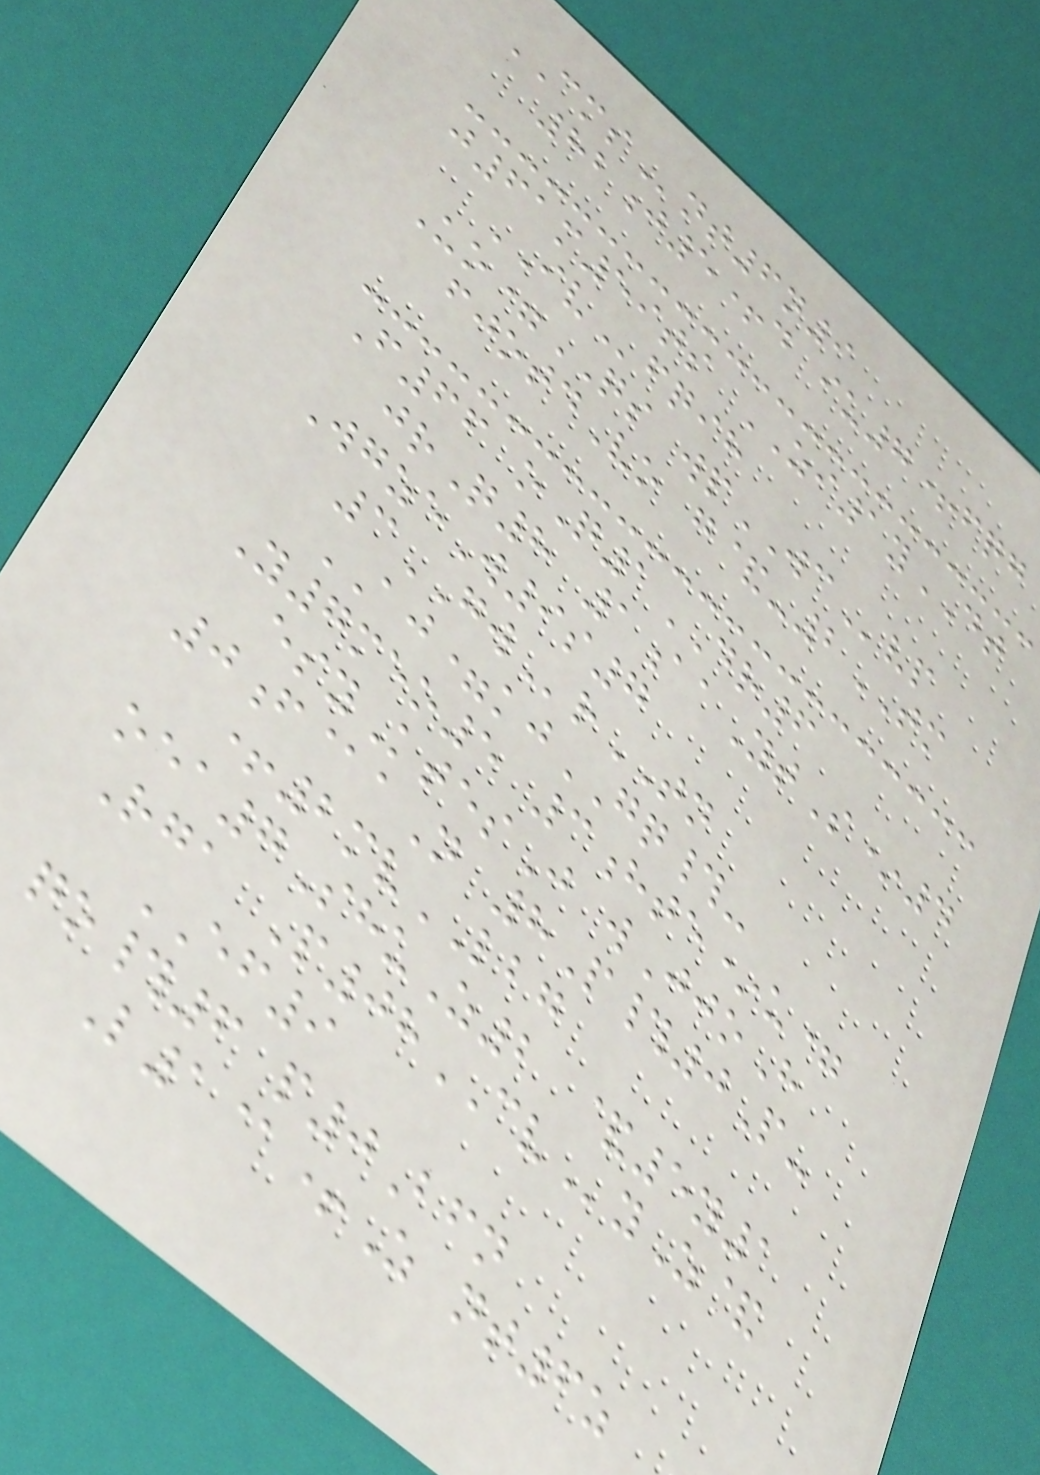CMSnt6n9
82j5+d iu7+fqg
j61m59ts ZI1yDT
IVfqih
Uo=QS wpWCvp
fjotdVo g&-2TM
F66 oQ1DR6
jrQ8 1aaYtS*4
WgzeW9s7
3GWrTN
AJ=kjGQ#-
Y7meo5 3hte*u=
esyKtesJ wJjoH
0f@aN 8P#0P-
+2mvLBG
oea7ShuZ2 &5y1
Rga P08CVyZ&
EF9
qo#6 p0Bfn
L1@+Z nt6z
